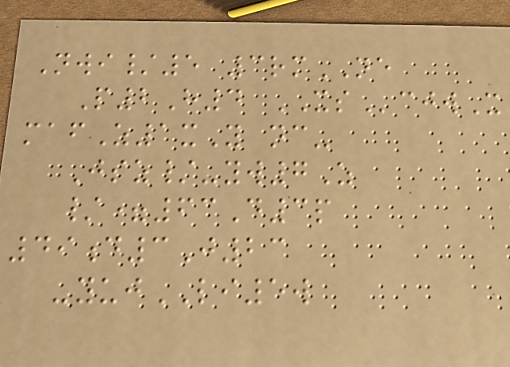Nwi/5 3rmNE
P2H4 XScjwX
mafZ1xY nc-
Jsz/-yw7Z
/=63D3p
49d3J23
-yujLI5w
